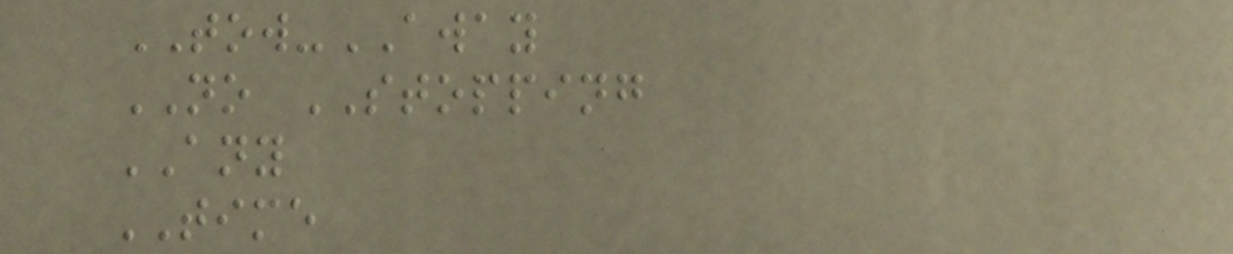TOW-AWAY
NO STOPPING
ANY
TIME
